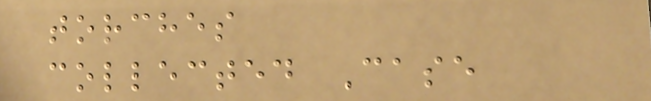torches
collected Case
